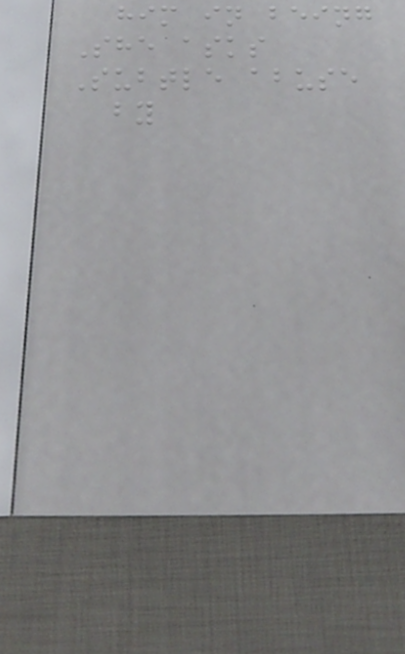him in being
She asks
Subtle abuse
by
